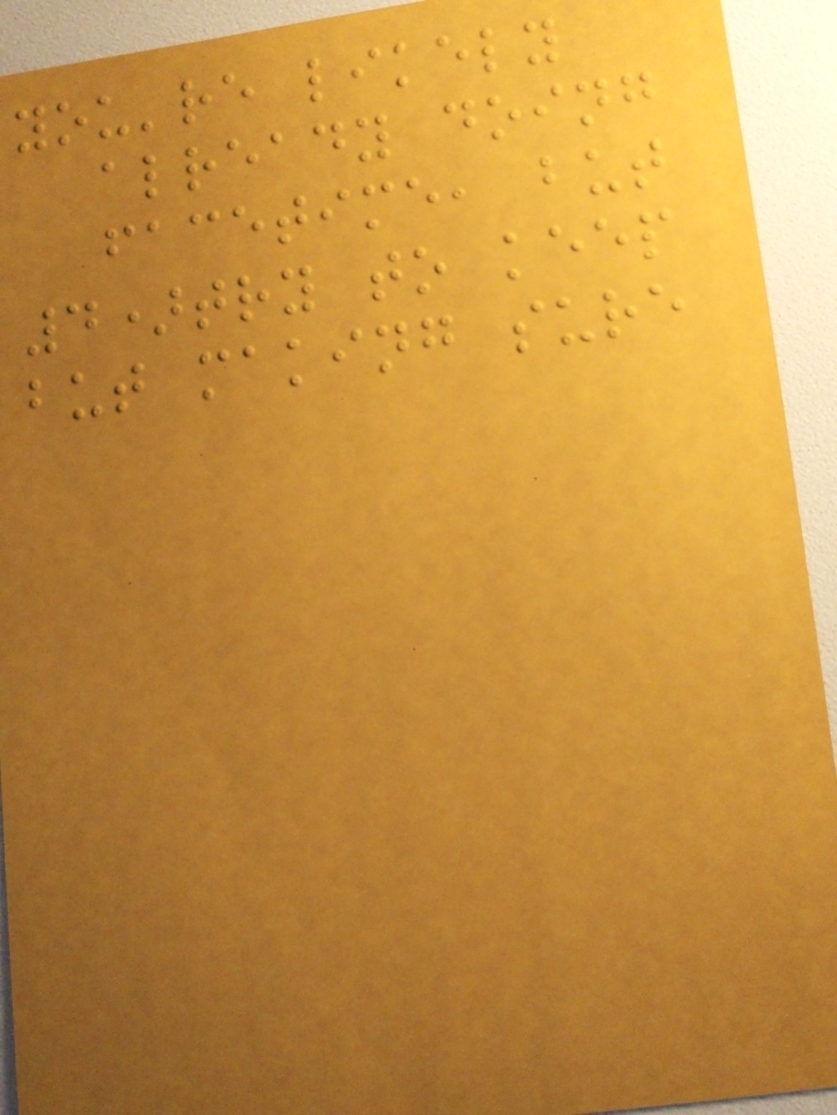you're likely
already doing
facetime, but
4)try to keep
but making sure
